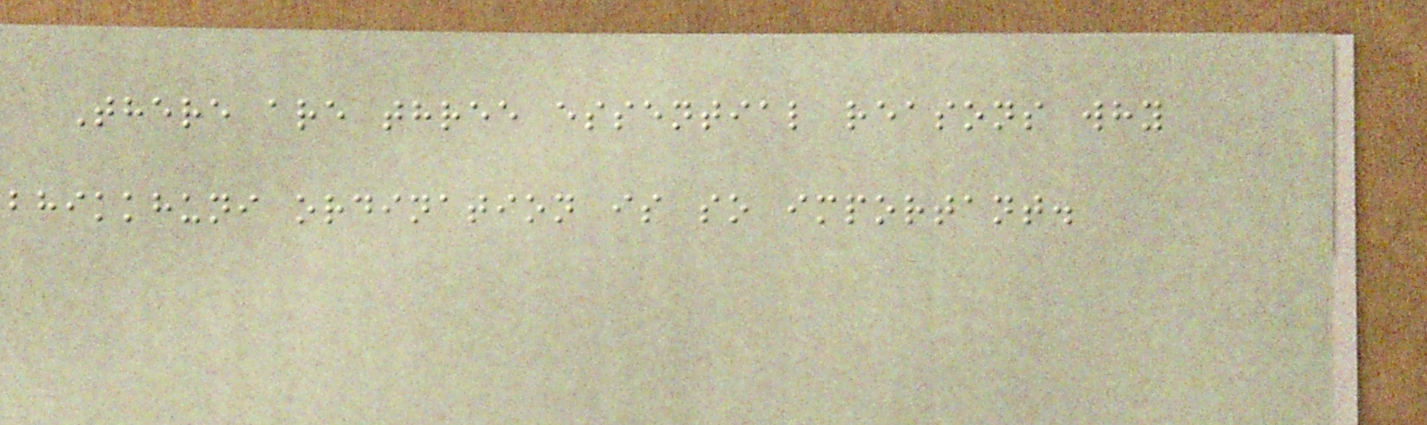There are three essential reasons why
bhikkhuni ordination is so important.
